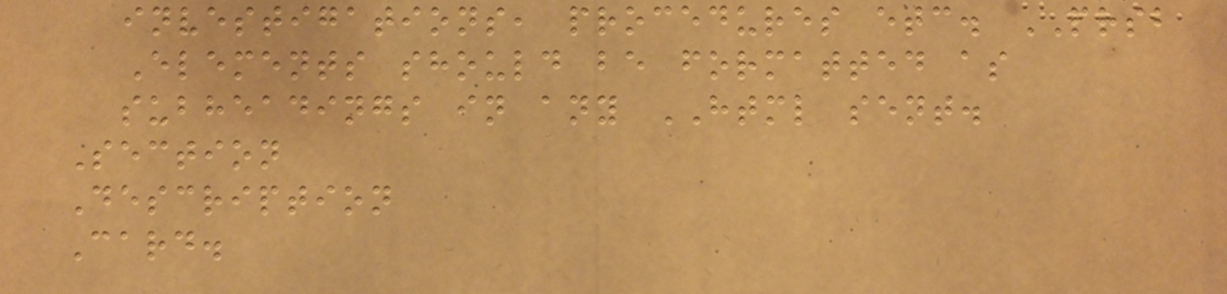investigations, procedures etc. PRSB
Elements should be formatted as
subheadings in any HTML sent.
Section
Description
Card.
